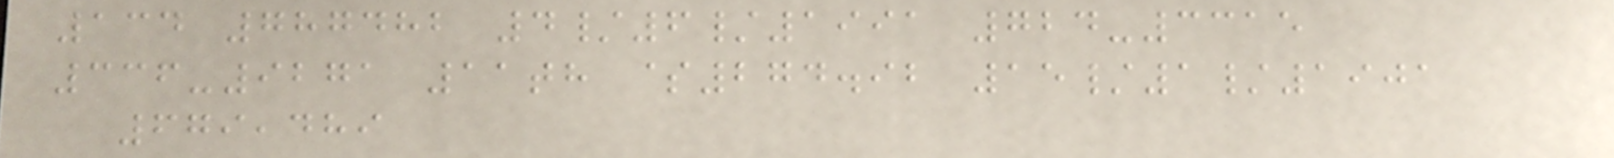134 787482 4/6/1991 724-3315
336-9271 11th $274.92 15/1/1901
679,489
